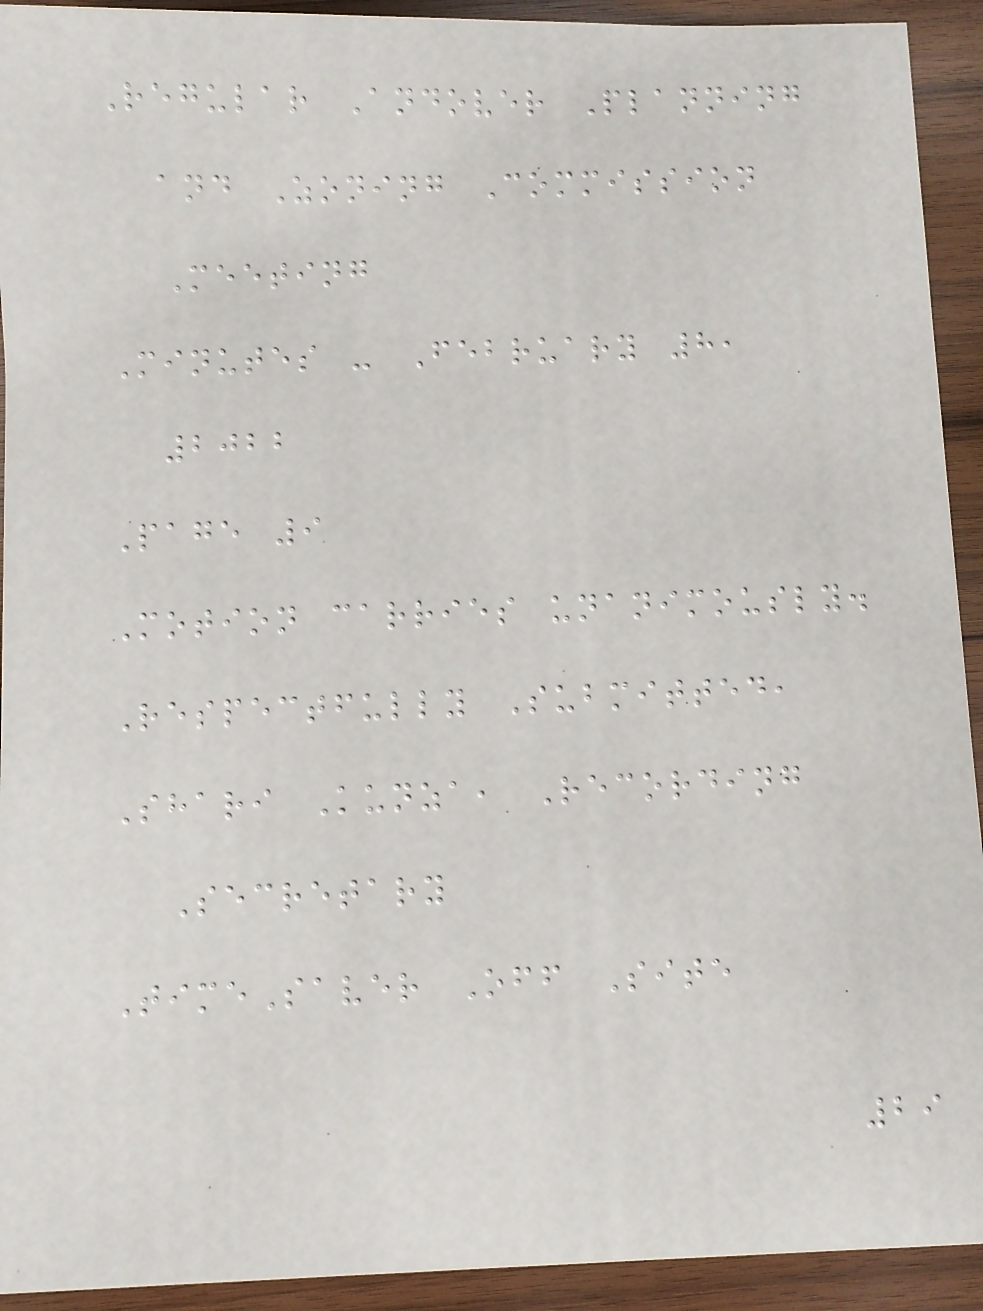Regular Andover Planning
and Zoning Commission
Meeting
Minutes - February 8,
2022
Page 9
Motion carries unanimously.
Respectfully Submitted,
Shari Kunza, Recording
Secretary
TimeSaver Off Site
29
